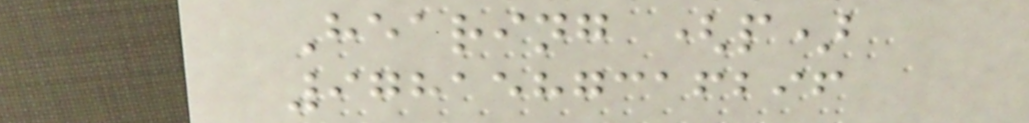Hearing (p)
9781587316296
